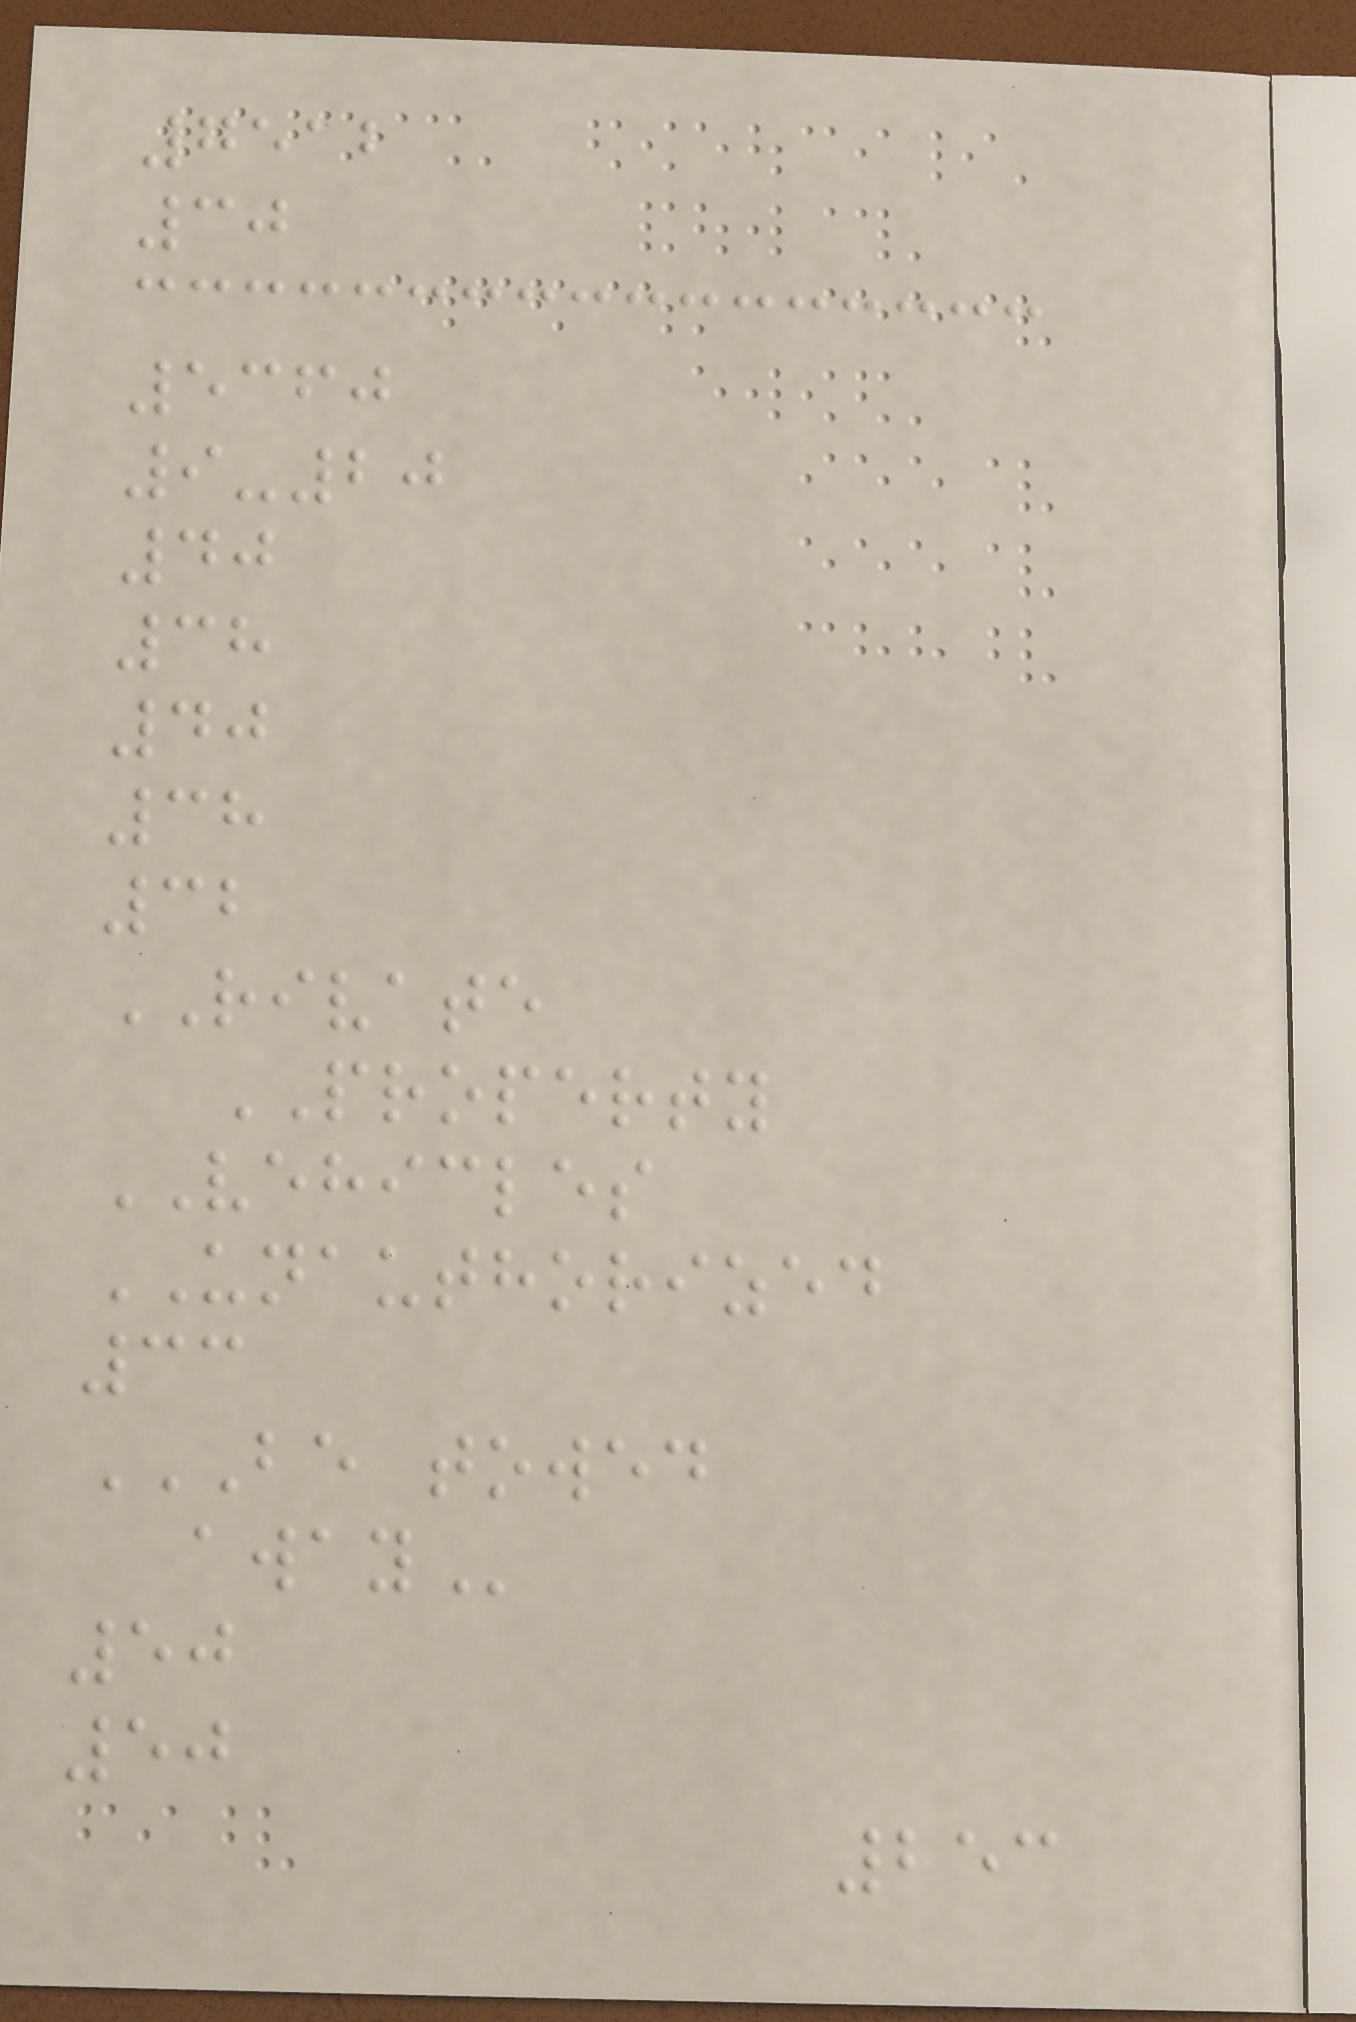7512
30
5360
9-20
40
38
40
38
32
RIVATE
PROPERTY
VEHICLES
UNAUTHORIZED
33
BE TOWED
AWAY
50
50
253
